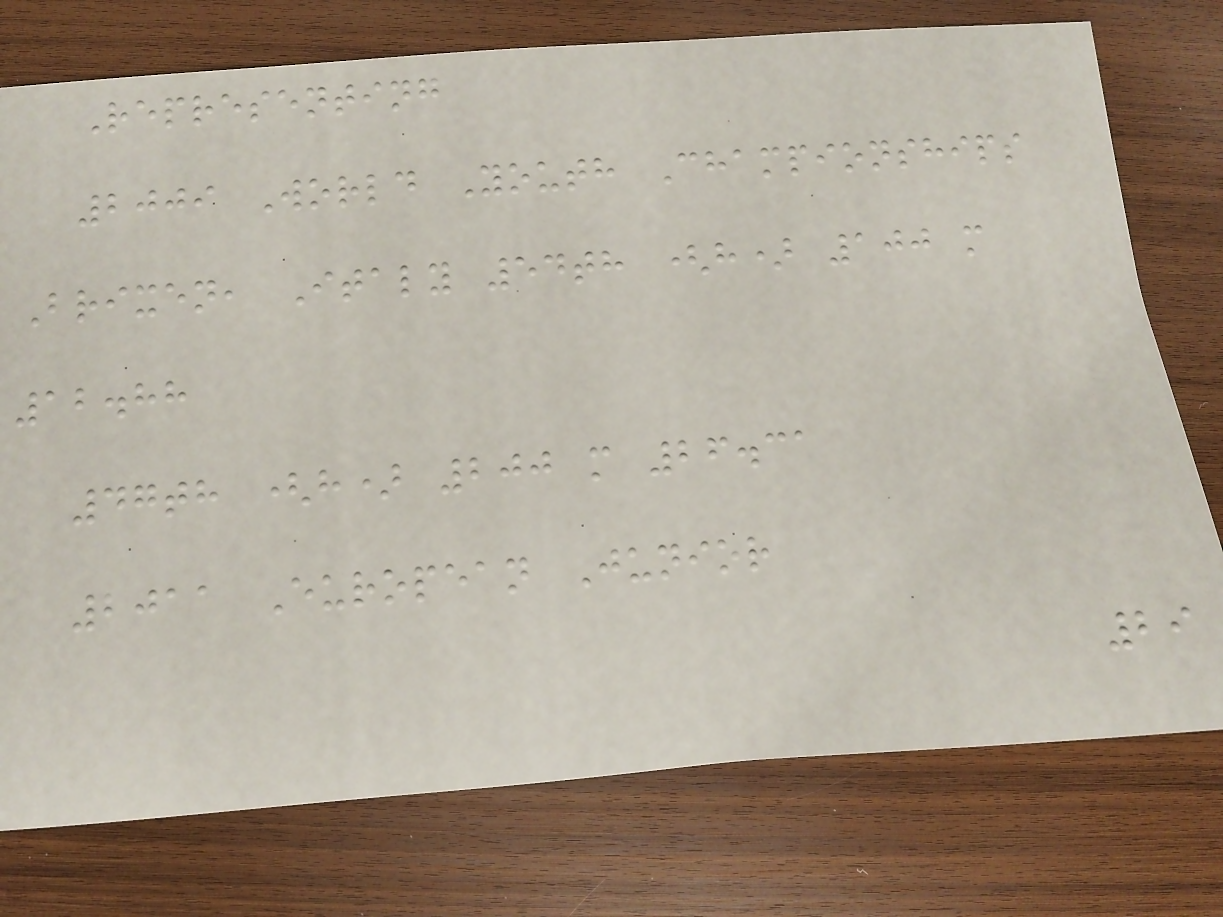Representing
2009 World Youth Championships
Brixen, Italy 54th (h) 100 m
12.88
47th (h) 200 m 26.31
2011 European Junior
29
